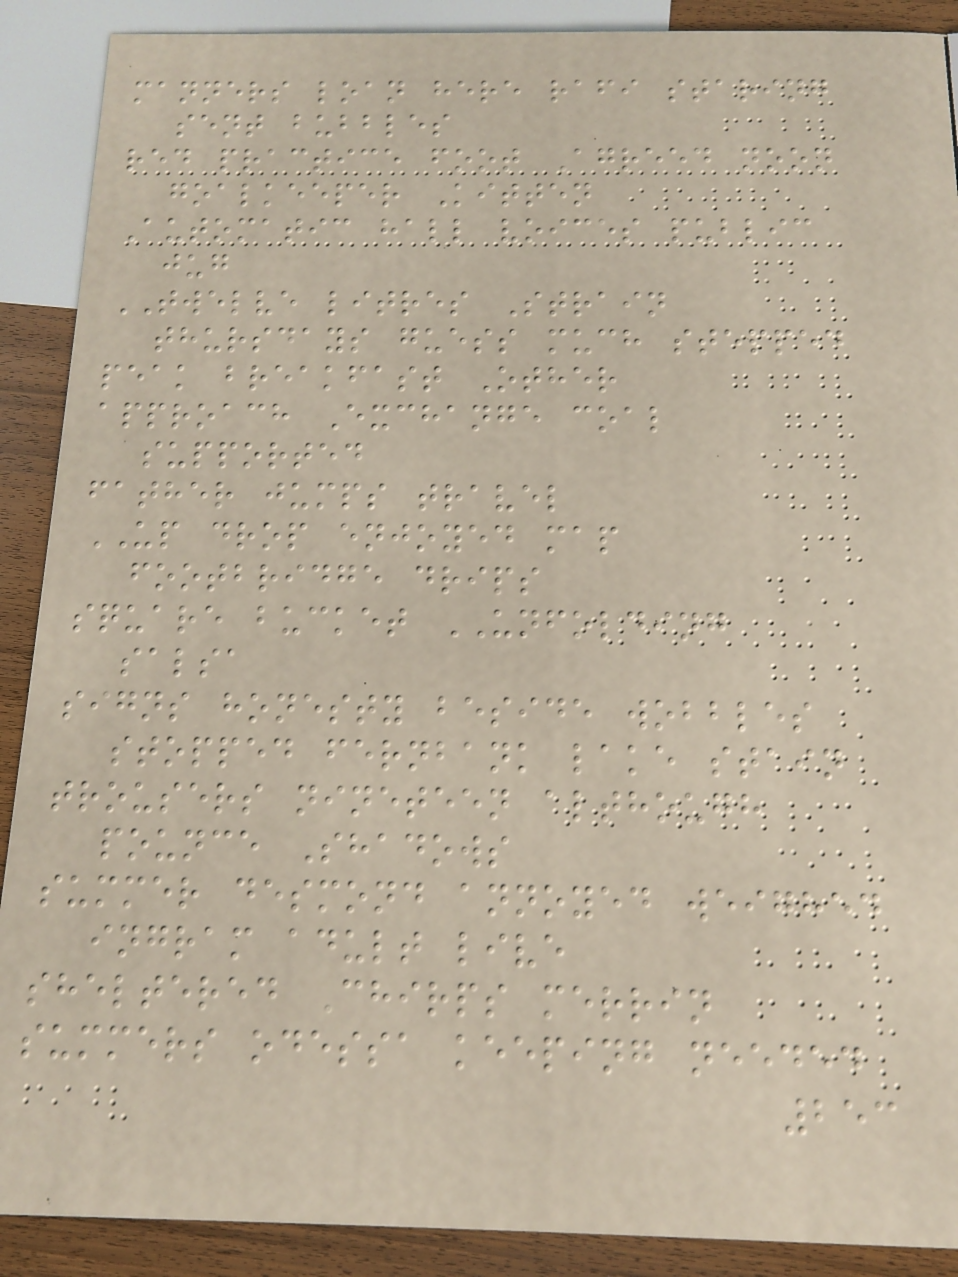manners loan here rafi staring
sent bubbles
red practice foot Agreed noon
goalkeeper Kitten
Automatic hall voices public
jug
TWELVE litres Strain
thursdays guess much stepped
peak breakfast Other
approach Exchange coal
supported
father jumps travel
UP drop enjoyed map
footbridge drips
square bucket UNFOLDING
salsa
signs honesty beside wobbles
stopped fernbank lake stain
trousers nineteen although
pounce Shadows
summer desmond annoyed weighed
ingram adult live
sheltered Chirps merrin
summers odessa keeping needed
253
